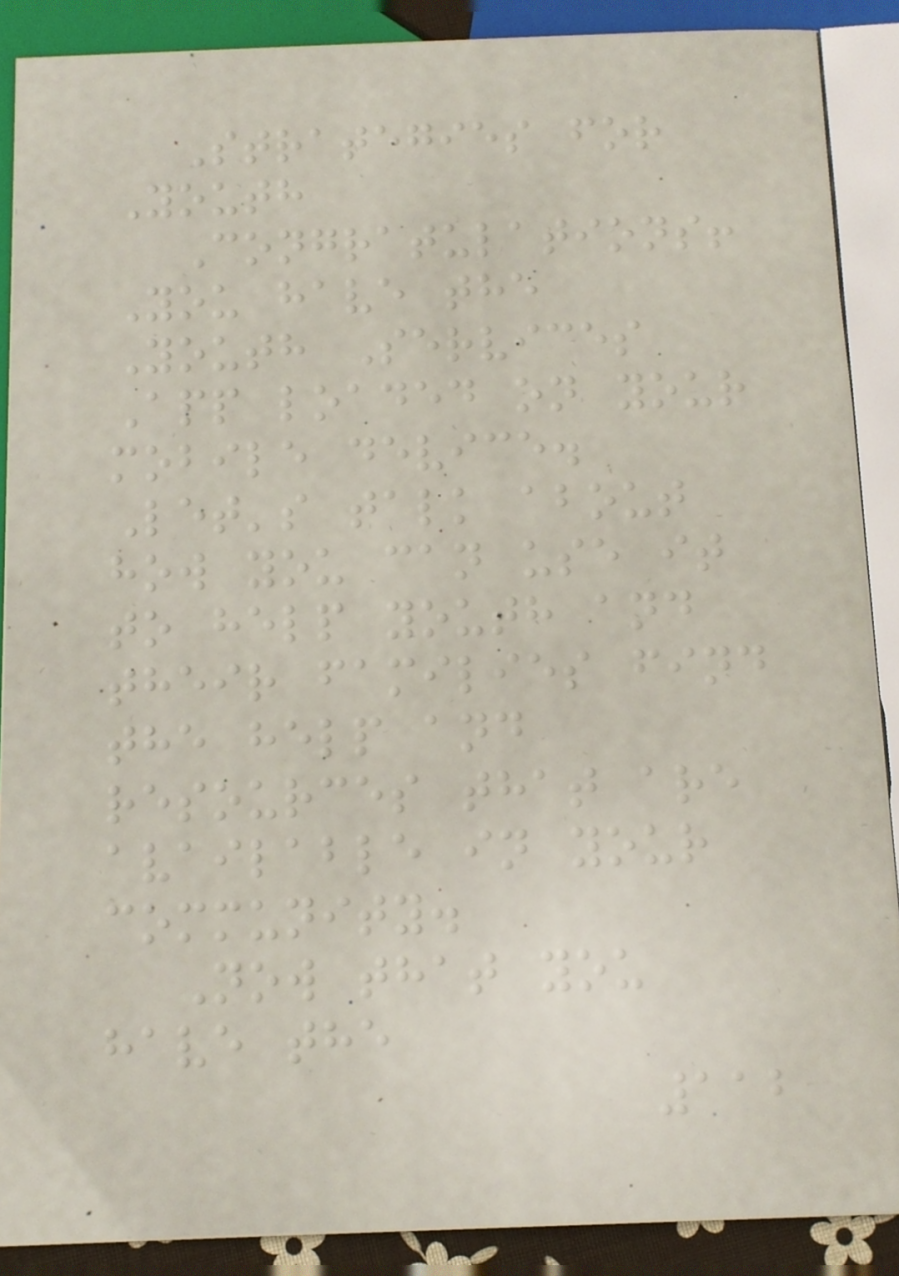Strategies for
Youth
Congratulations!
You have the
Youth Services
App loaded on your
mobile device.
Let's talk about
how you can use it
to help youth and
their families find
the help and
resources that are
available in your
community.
Now that you
have the
112
